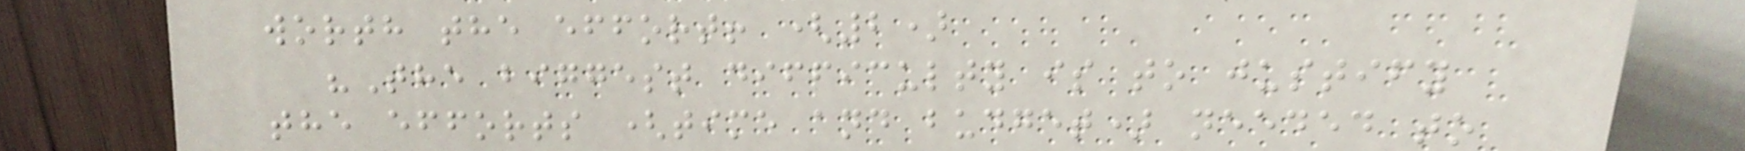worth the effort! (2)
"The biggest difficulty is to justify
the efforts (time and budget) needed to
